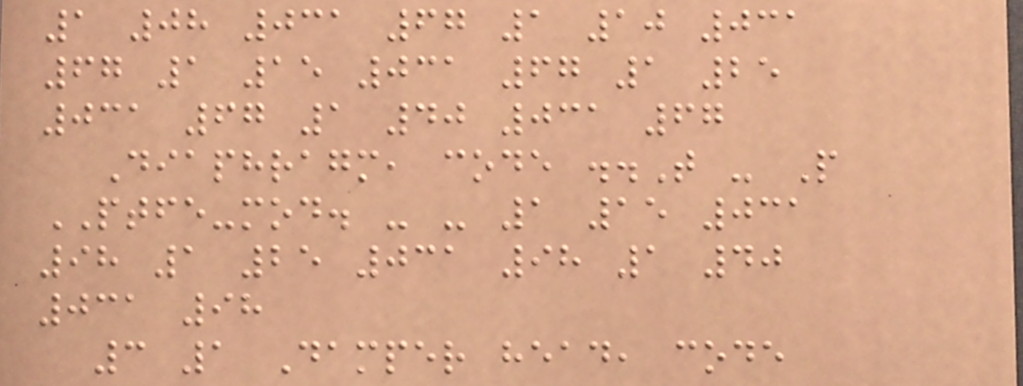1 08 031 67 1 10 031
67 1 15 031 67 1 25
031 67 1 40 031 67
Diaphragm, code ..T - P
PTFE-mod. - - 1 15 031
98 1 25 031 98 1 40
031 98
3 1 Damper head, code
